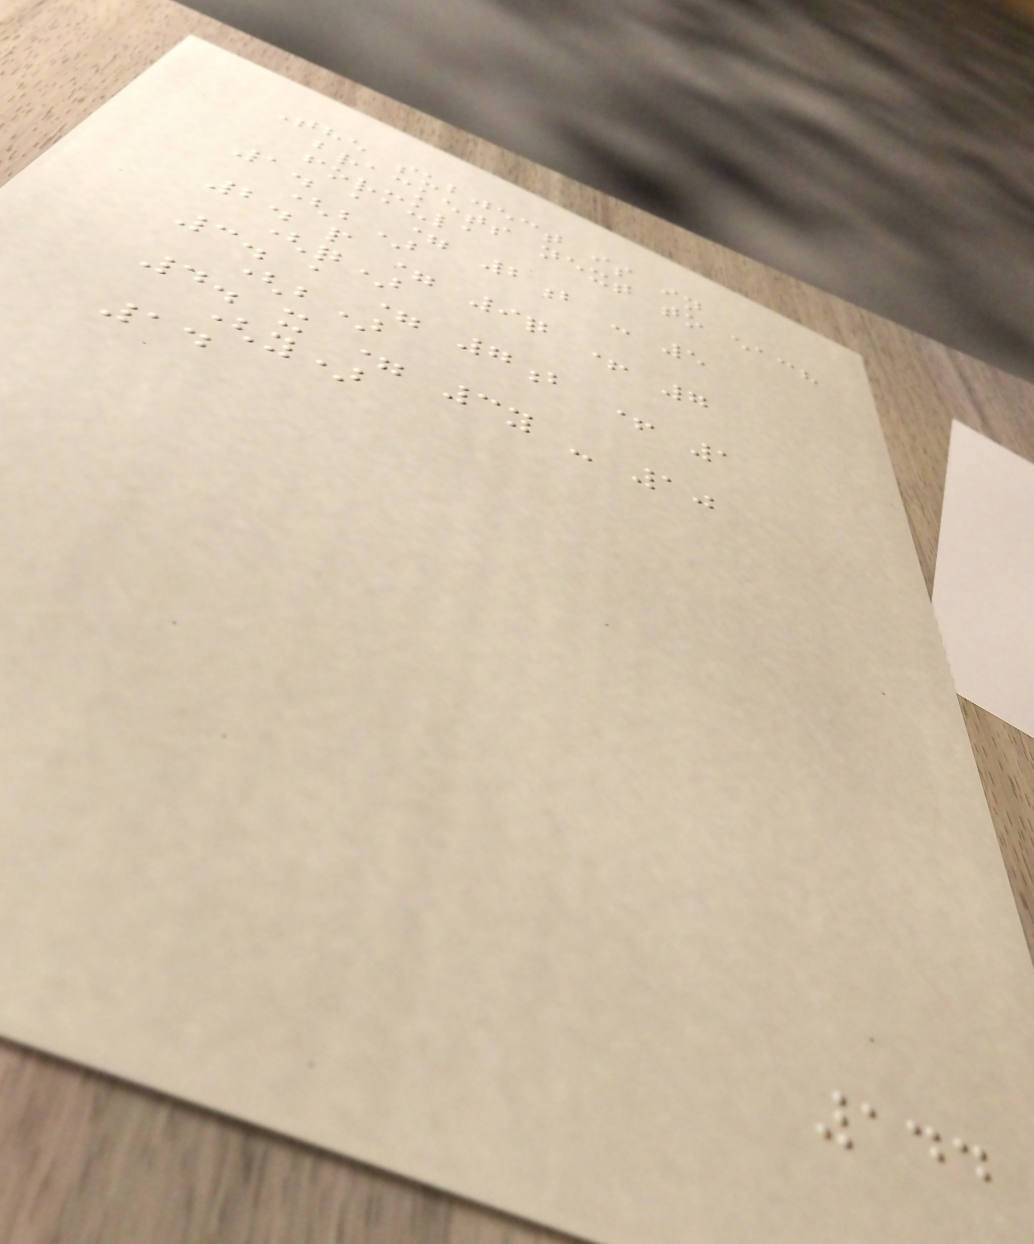The subject is in
brackets next to each
formula
1. a = 2b - 5
(b)
2. p = 9q + 7
(q)
3. a = 7b + 1
(b)
4. x = 3y - 10
(y)
14
144
